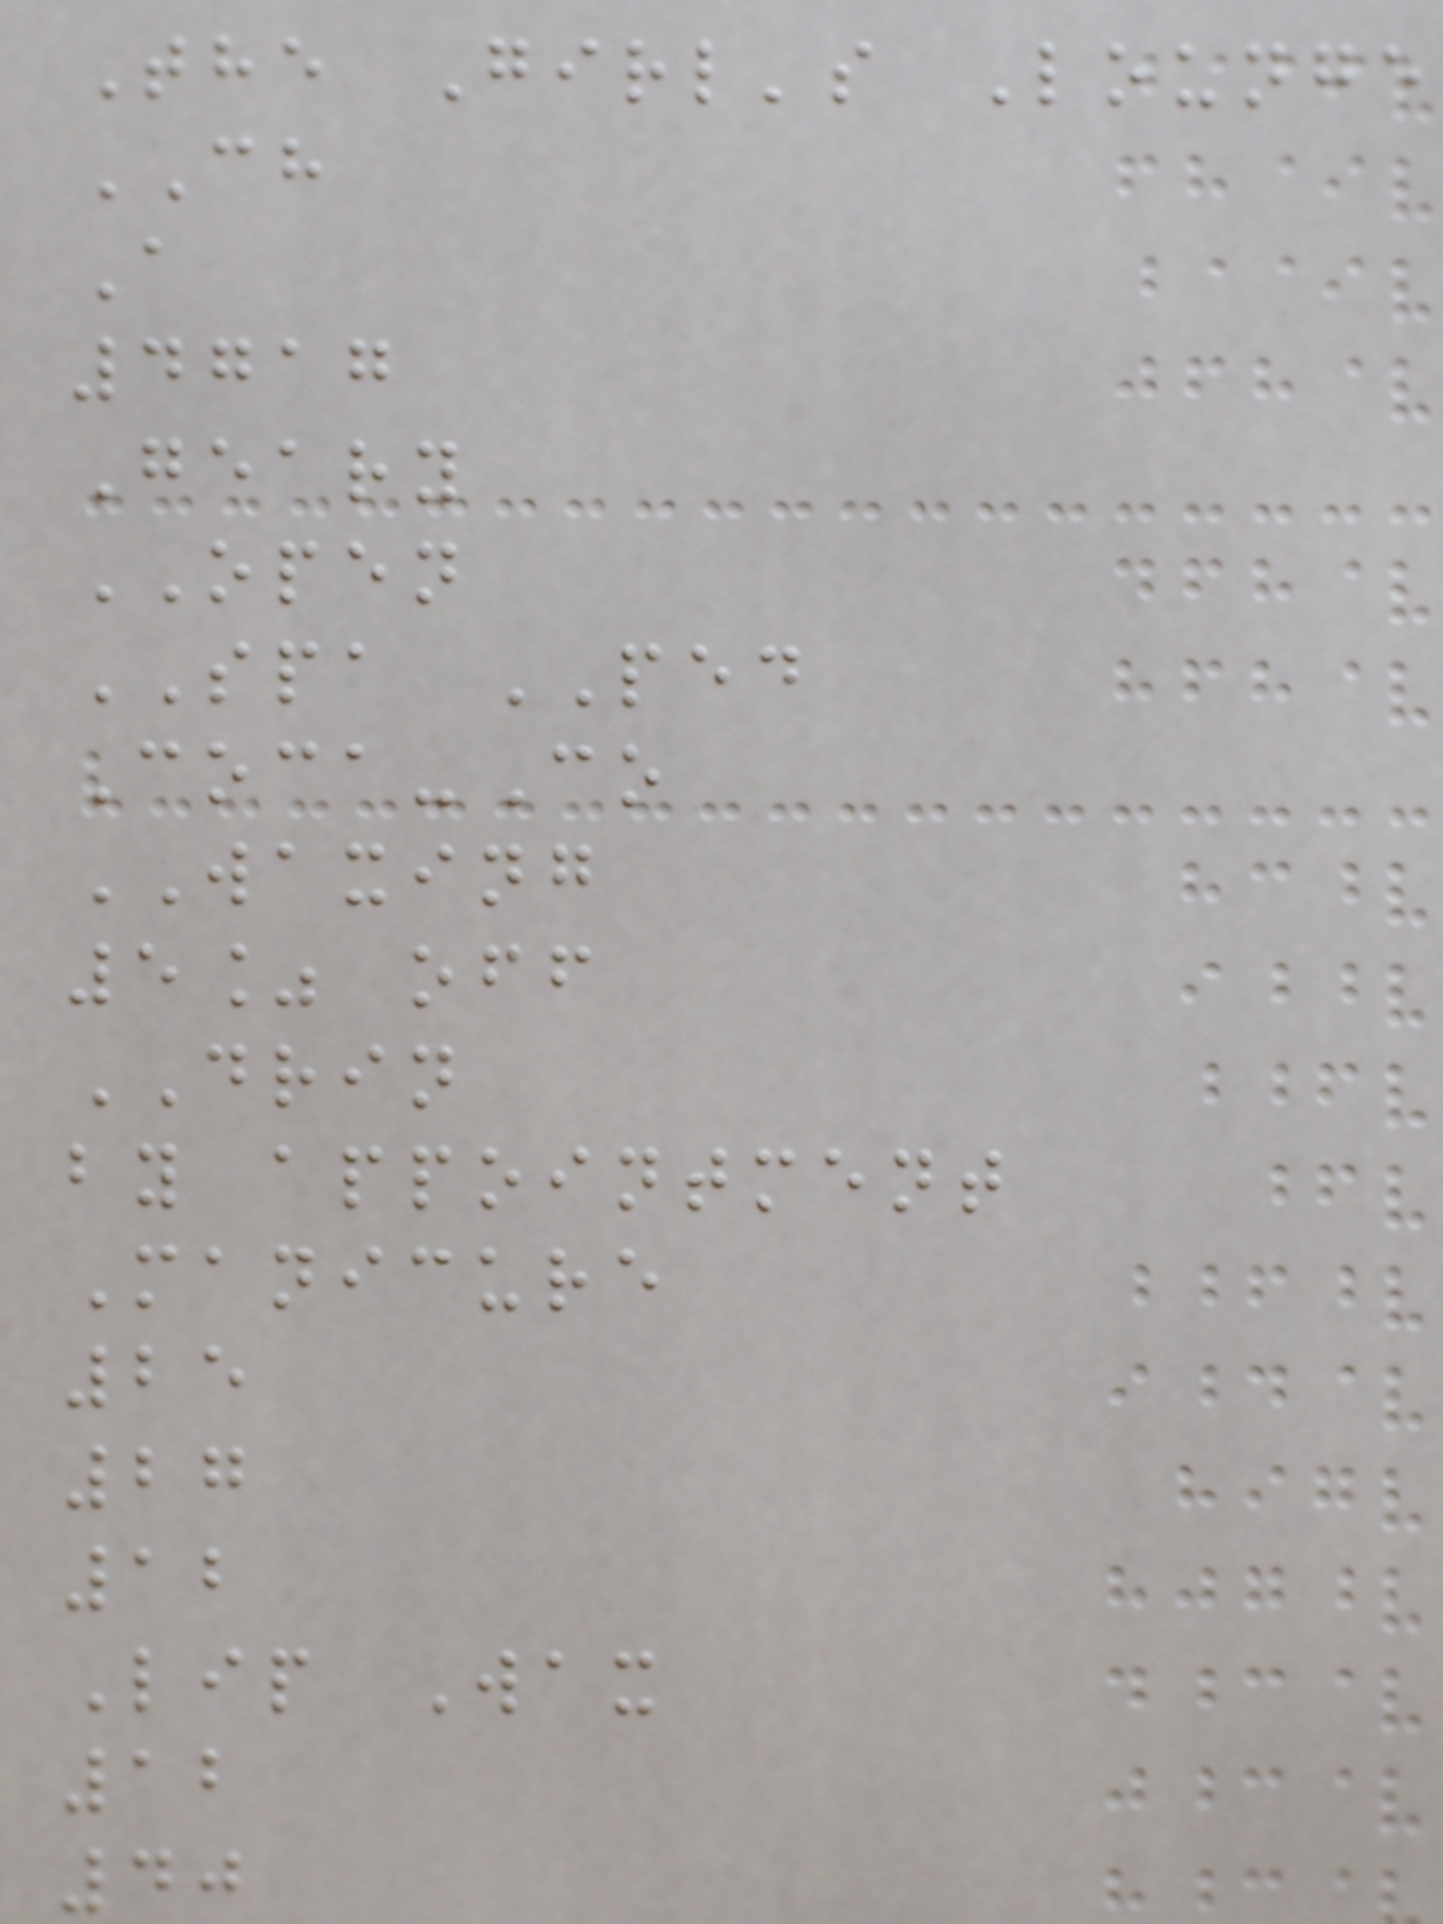The Girl's Lounge
CH
A
4717
Geary
OPEN
SPA PED
Coca-Co
WAXING
5% off
DRIN
by appointment
Manicure
25
27
12
Lip Wax
12
40
